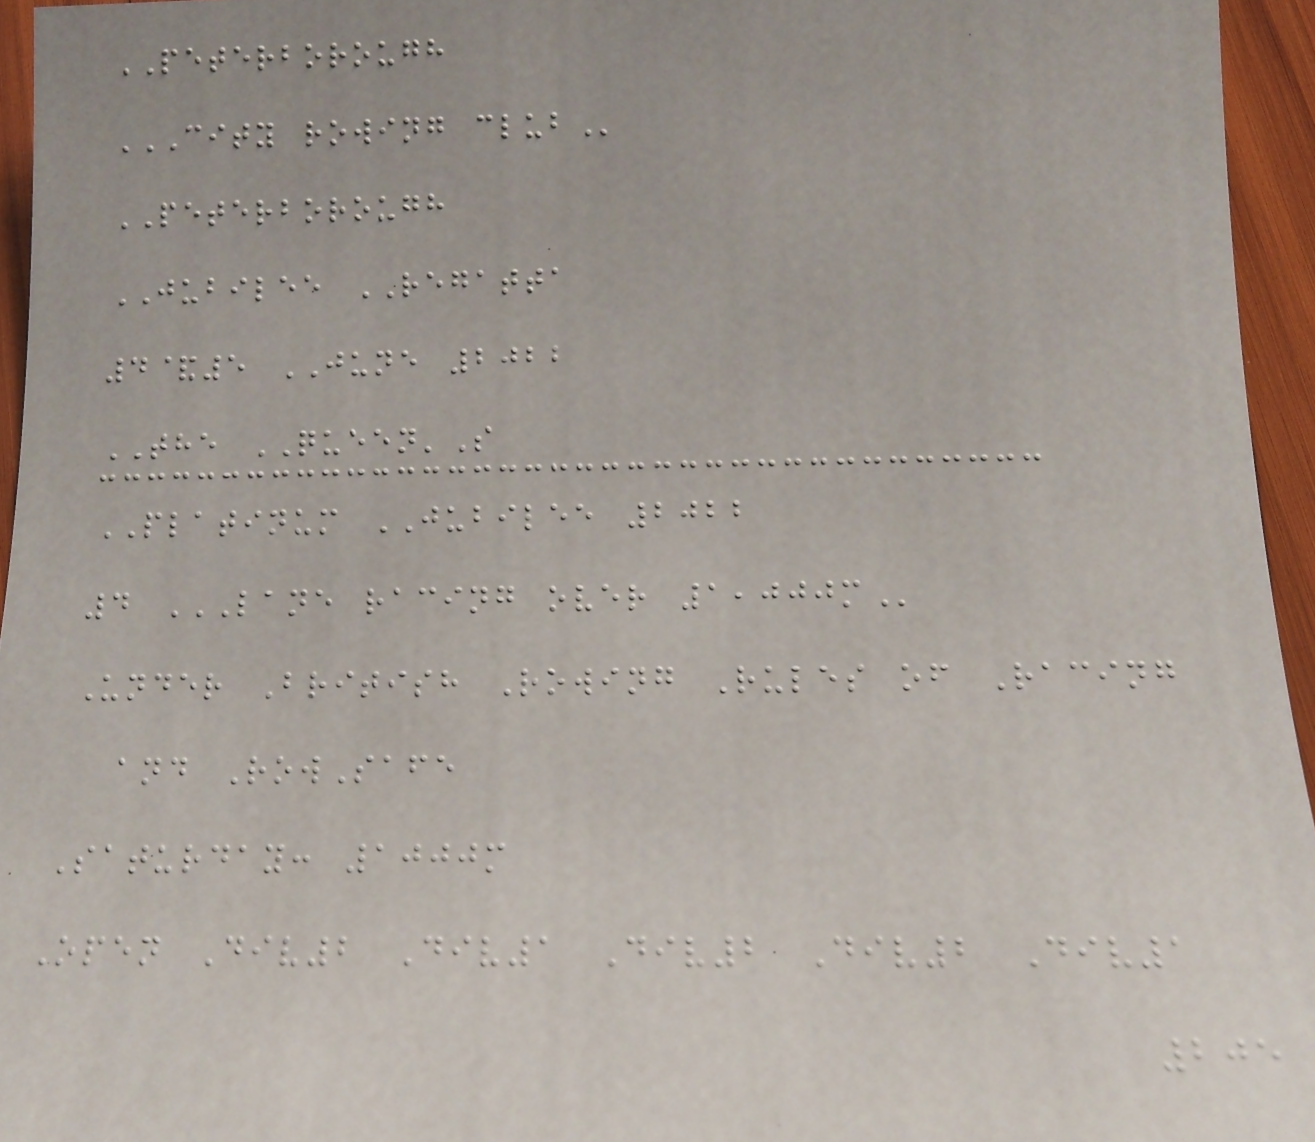PETERBOROUGH
CITY ROWING CLUB
PETERBOROUGH
JUBILEE REGATTA
4&5 JUNE 2022
THE QUEEN'S
PLATINUM JUBILEE 2022
4 LANE RACING OVER 1,000M
Under British Rowing Rules of Racing
and RowSafe
Saturday: 1000m
Open Div2 Div1 Div2 Div2 Div1
205
